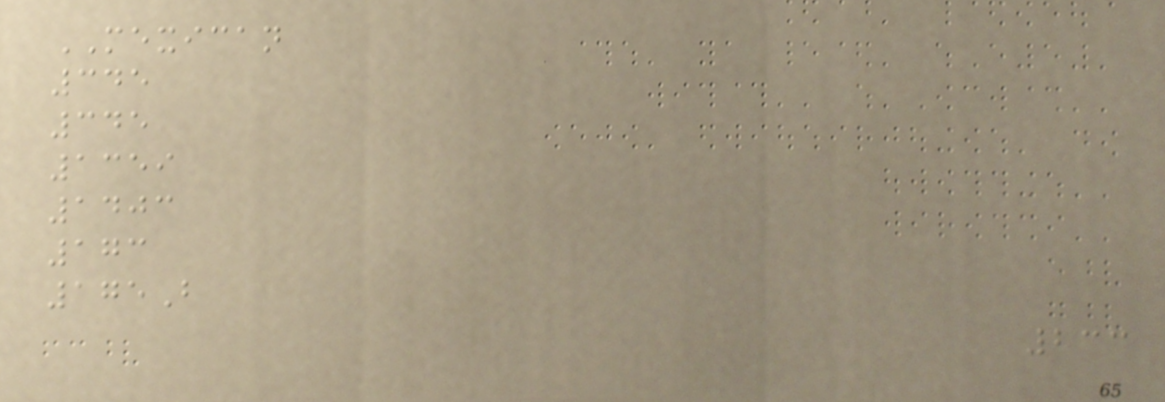MEXICAN
345
345
1359
1403
173
175B
233
